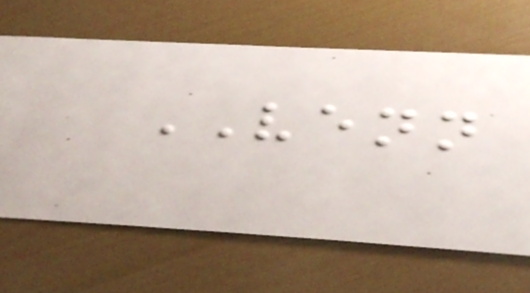VENN
